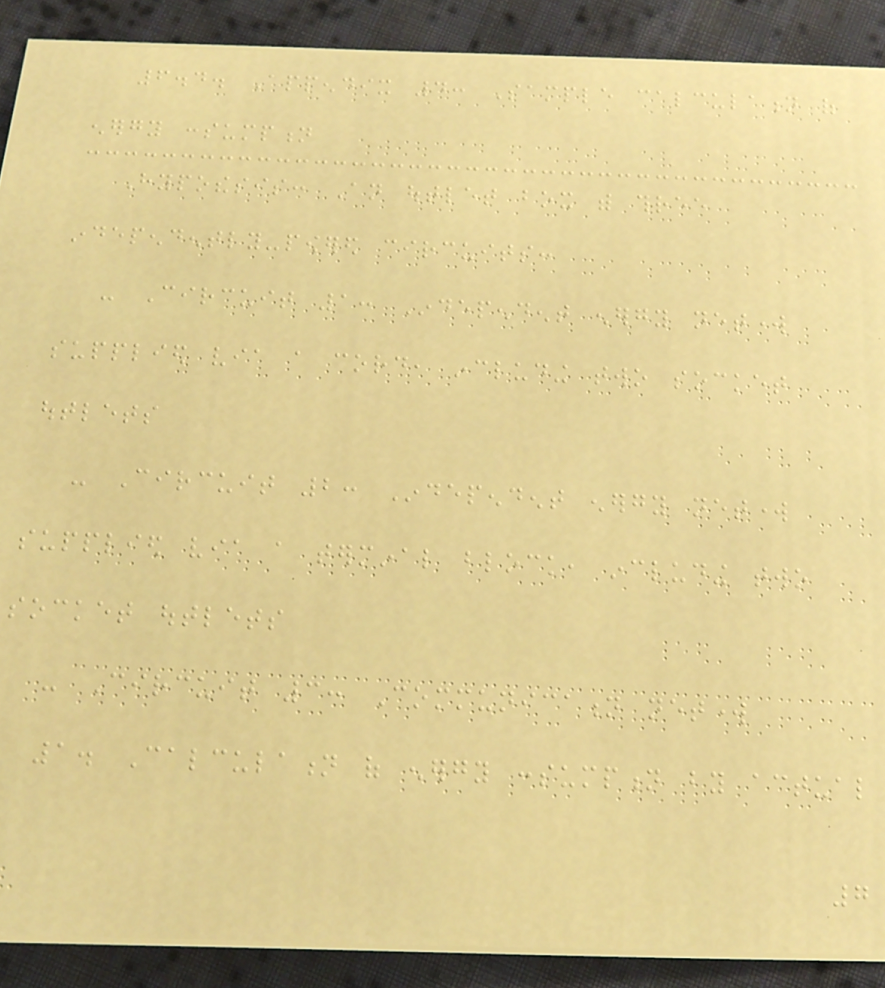6.4. Appendix 4: Sample calculation of
energy consumption
Hypothesis: An outlet box with three
independently-powered circuits:
- Circuit 1: Independent energy network
supplied via a cord, including two socket
outlets
- Circuit 2: Independent energy network
supplied via a terminal block, including two
socket outlets
- Circuit 3: Communication network
1. Calculation of energy consumption by actual
7
